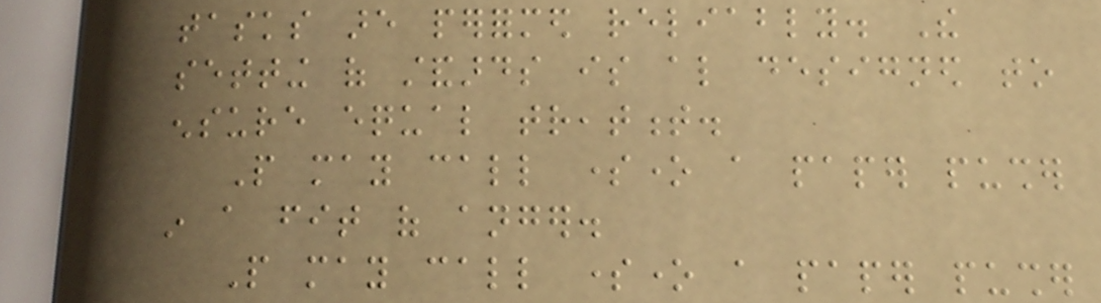tasks are performed reliably. The
setting of standards is also designed to
ensure equal treatment.
People may call someone a paper pusher
in a fit of anger.
People may call someone a paper pusher
